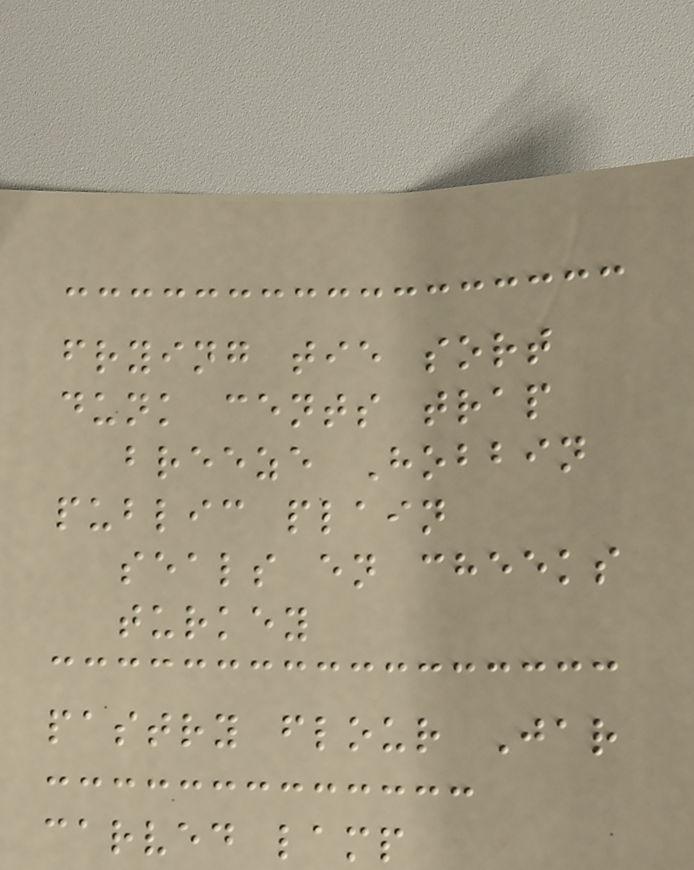frying tie sort
dunk cents trap
breeze Hobbin
public plain
seals en cheeks
turkey
pastry flour Jar
carved lamp
